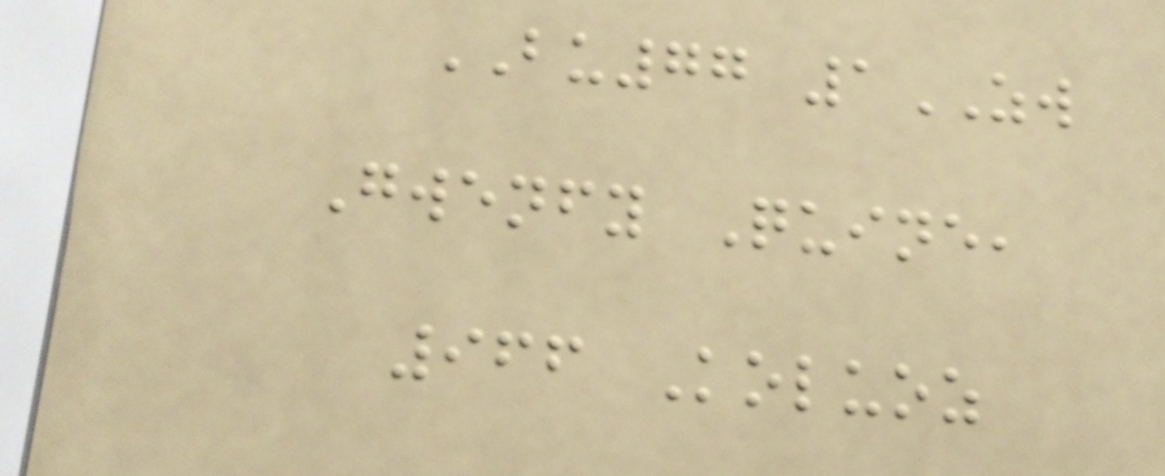BU77 1ZW
Gwenfy Quine,
966 Koluoz
